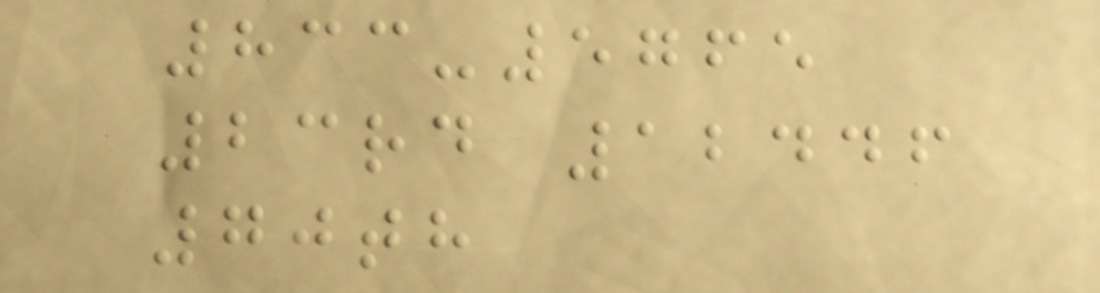833-5765
23rd 12446
70th
